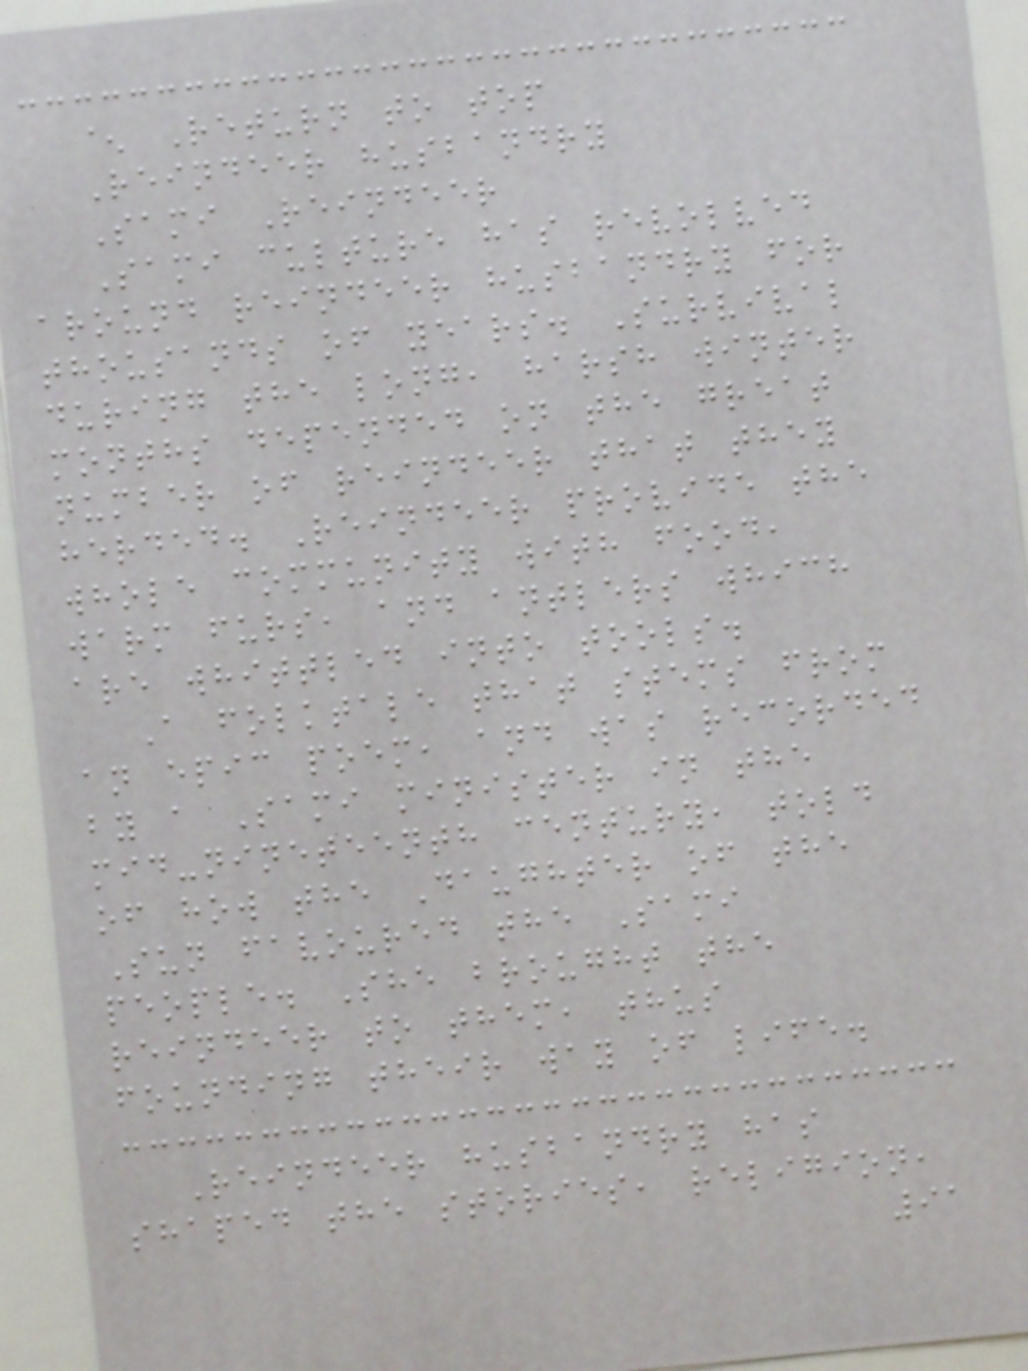^ Return to top
Reindeer husbandry
Sami Reindeer
Sami culture has revolved
around reindeer husbandry for
thousands of years. Survival
during the long, harsh winter
months depended on the great
number of reindeer that they
herded. Reindeer provide the
whole community with food,
warm furs, and antlers which
are whittled into tools.
A folktale that stems from
an epic poem, and was recorded
by a Sami minister in the
mid-nineteenth century, told
of how the Daughter of the
Sun favoured the Sami
people. She brought the
reindeer to them, thus
founding their way of life.
Reindeer husbandry has
shaped the stories, religion,
91
